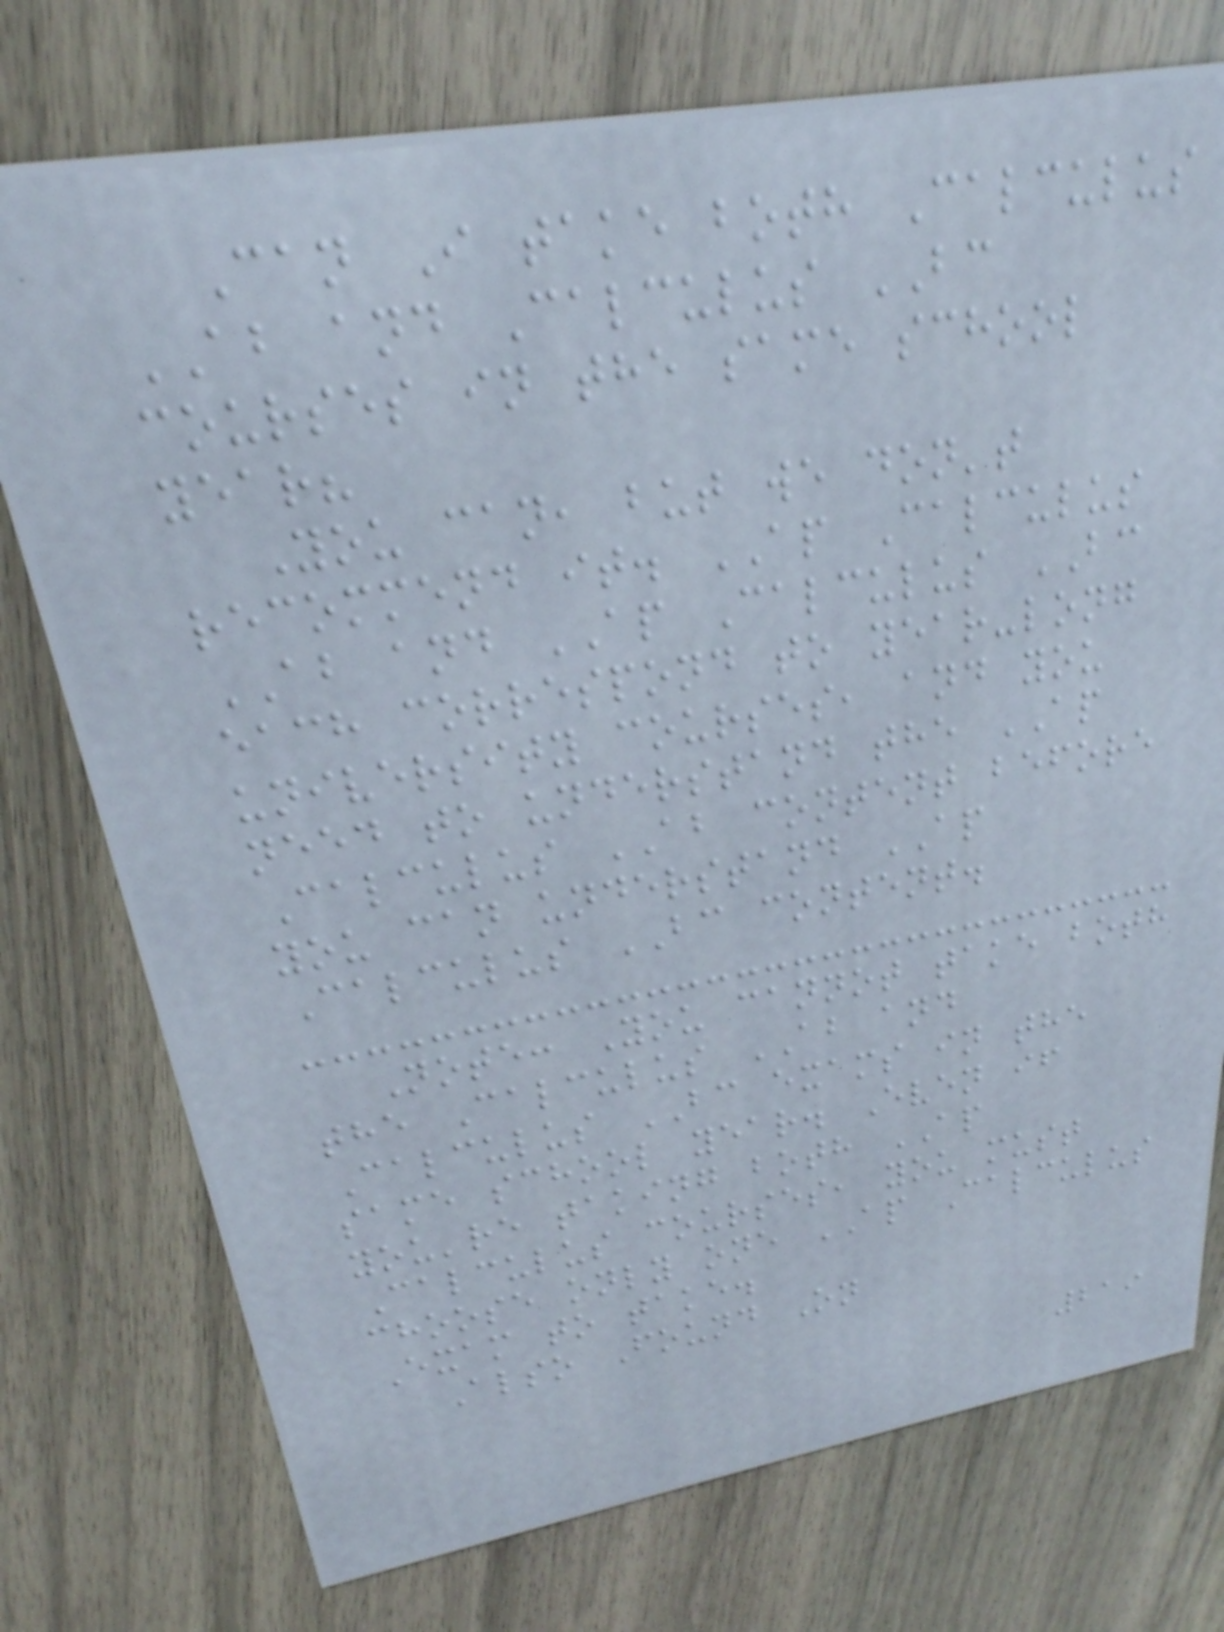Can I take both Calculus
AB and Calculus BC
courses in the same school
year?
You can, but we don't
recommend it. AP Calculus
AB and AP Calculus BC
each correspond to year-long
university courses, and you
need to understand the AP
Calculus AB content before
you can understand AP
Calculus BC content.
Note: You cannot take both
the Calculus AB and
Calculus BC exams in the
same school year. Even if
you're taking both AP
Calculus courses, you must
choose only one AP Calculus
Exam to take.
Also Found On
219
